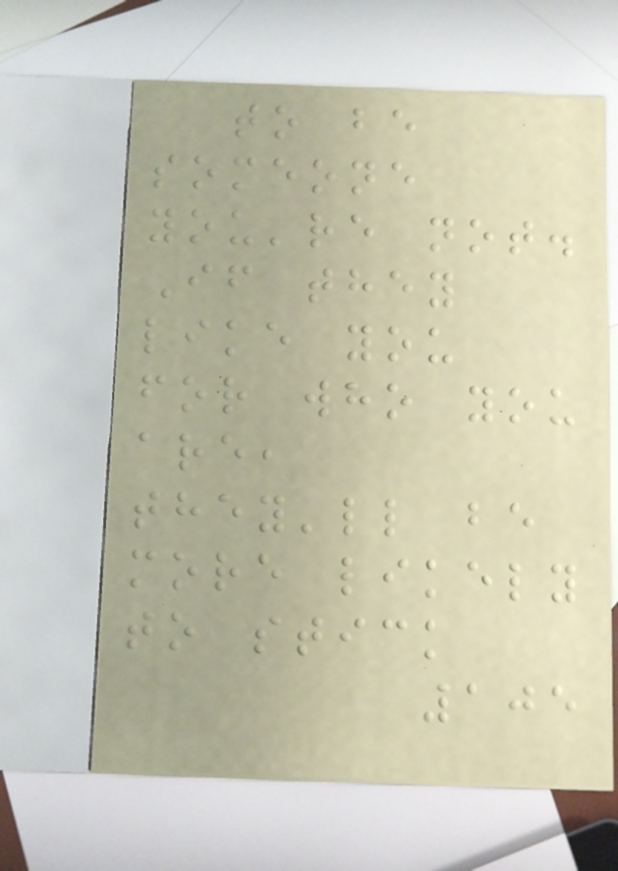to be
someone
you're not.
If they
like you
for who you
are,
they'll be
more likely
to stick
105
